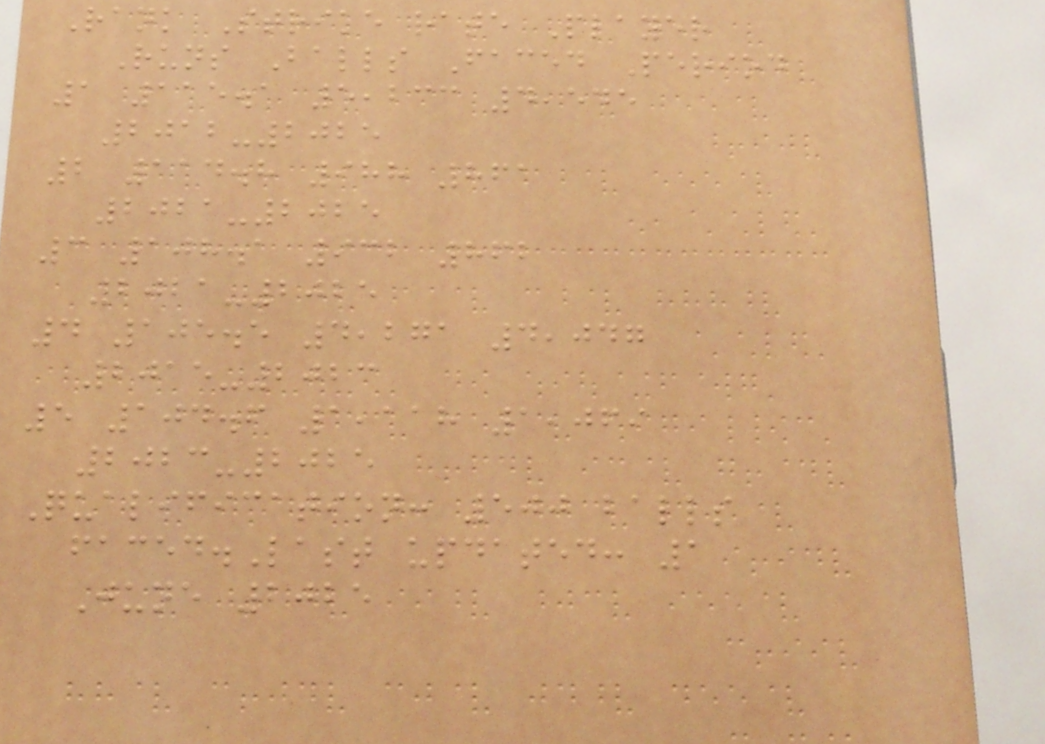Rank Strike rate Player
Runs Balls Faced Period
1 115.1 5,233 4,545
2012-2025
2 114.8 988 861
2021-2025
3 108.1 932 862
2021-2025
4 105.5 4,271 4,047
2015-2023
5 104.6 1,118 1,069
2023-2025
Qualification: 500 balls
faced.Last updated: 1
June 2025
